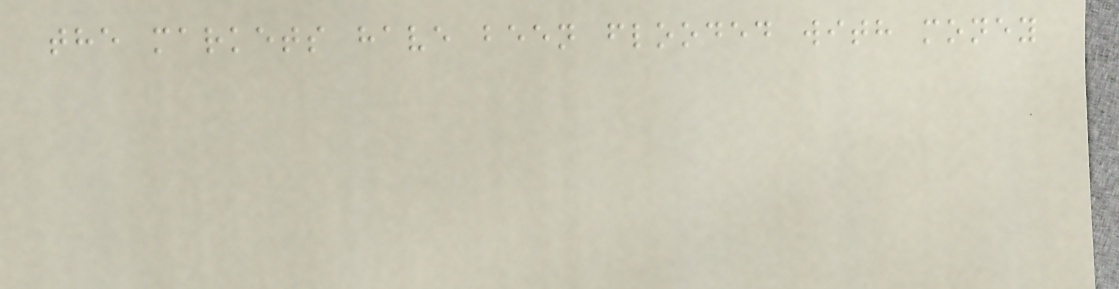the markets have been flooded with money
